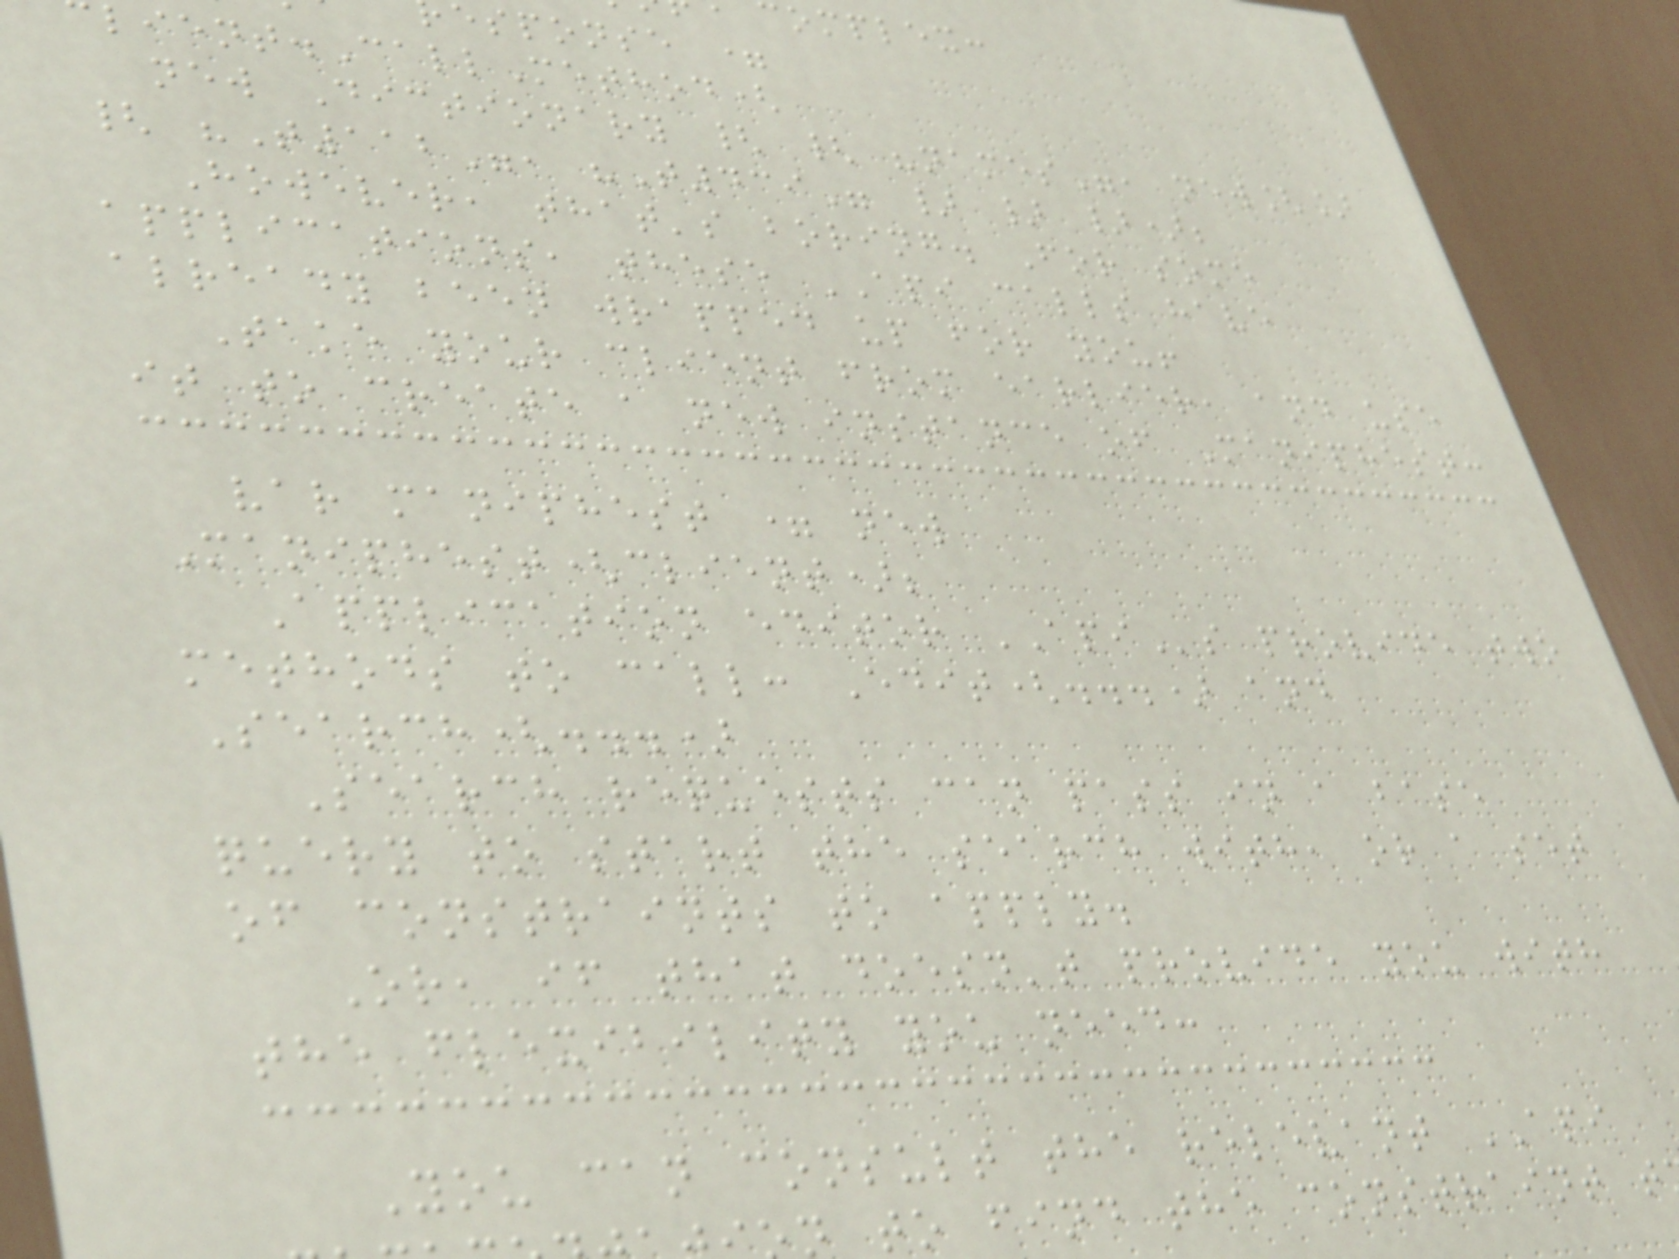omplex:
esponse =
lient.CallMethod(
new Dictionary { { "names", new[]
{ "T112", "T439" } } });
However, that's boring. For some
applications, these API calls have
already been wrapped up for you!
Take your client from earlier, and use
it to create a new instance of Maniphest:
var maniphest = new
Maniphest(client);
Application editor APIs provide two
methods to call: Edit(...) and
Search(...)
Search requests can pass in a base
query to start the search with, or a set
of constraints to apply.
Or, if that doesn't provide you with
the flexibility you need:
You can consult the relevant API
to find the constraint t
